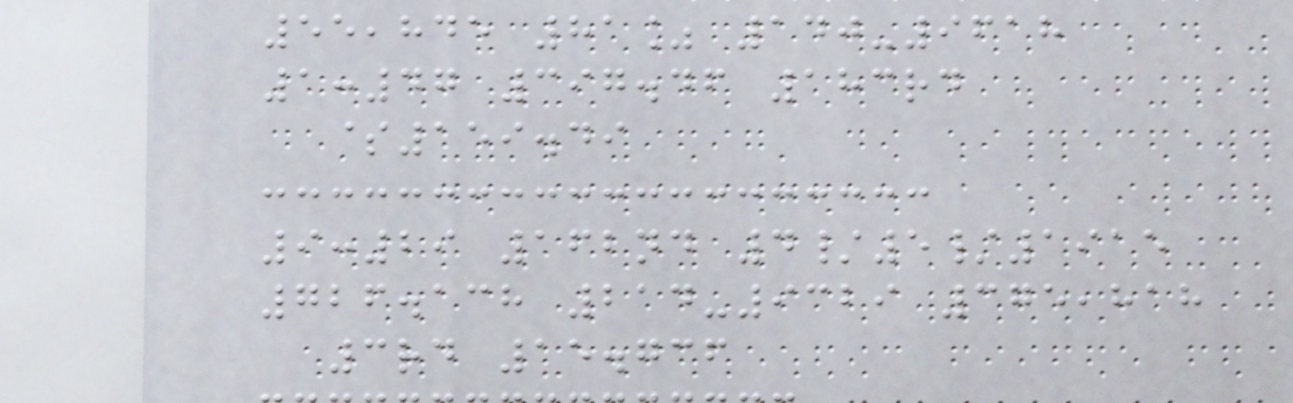55,845 81% 140-9618
1:47 397.46 183rd
$159.49
9:29 162nd 4/5/1915
726.138 214-9329 375,818
3rd 15.736
